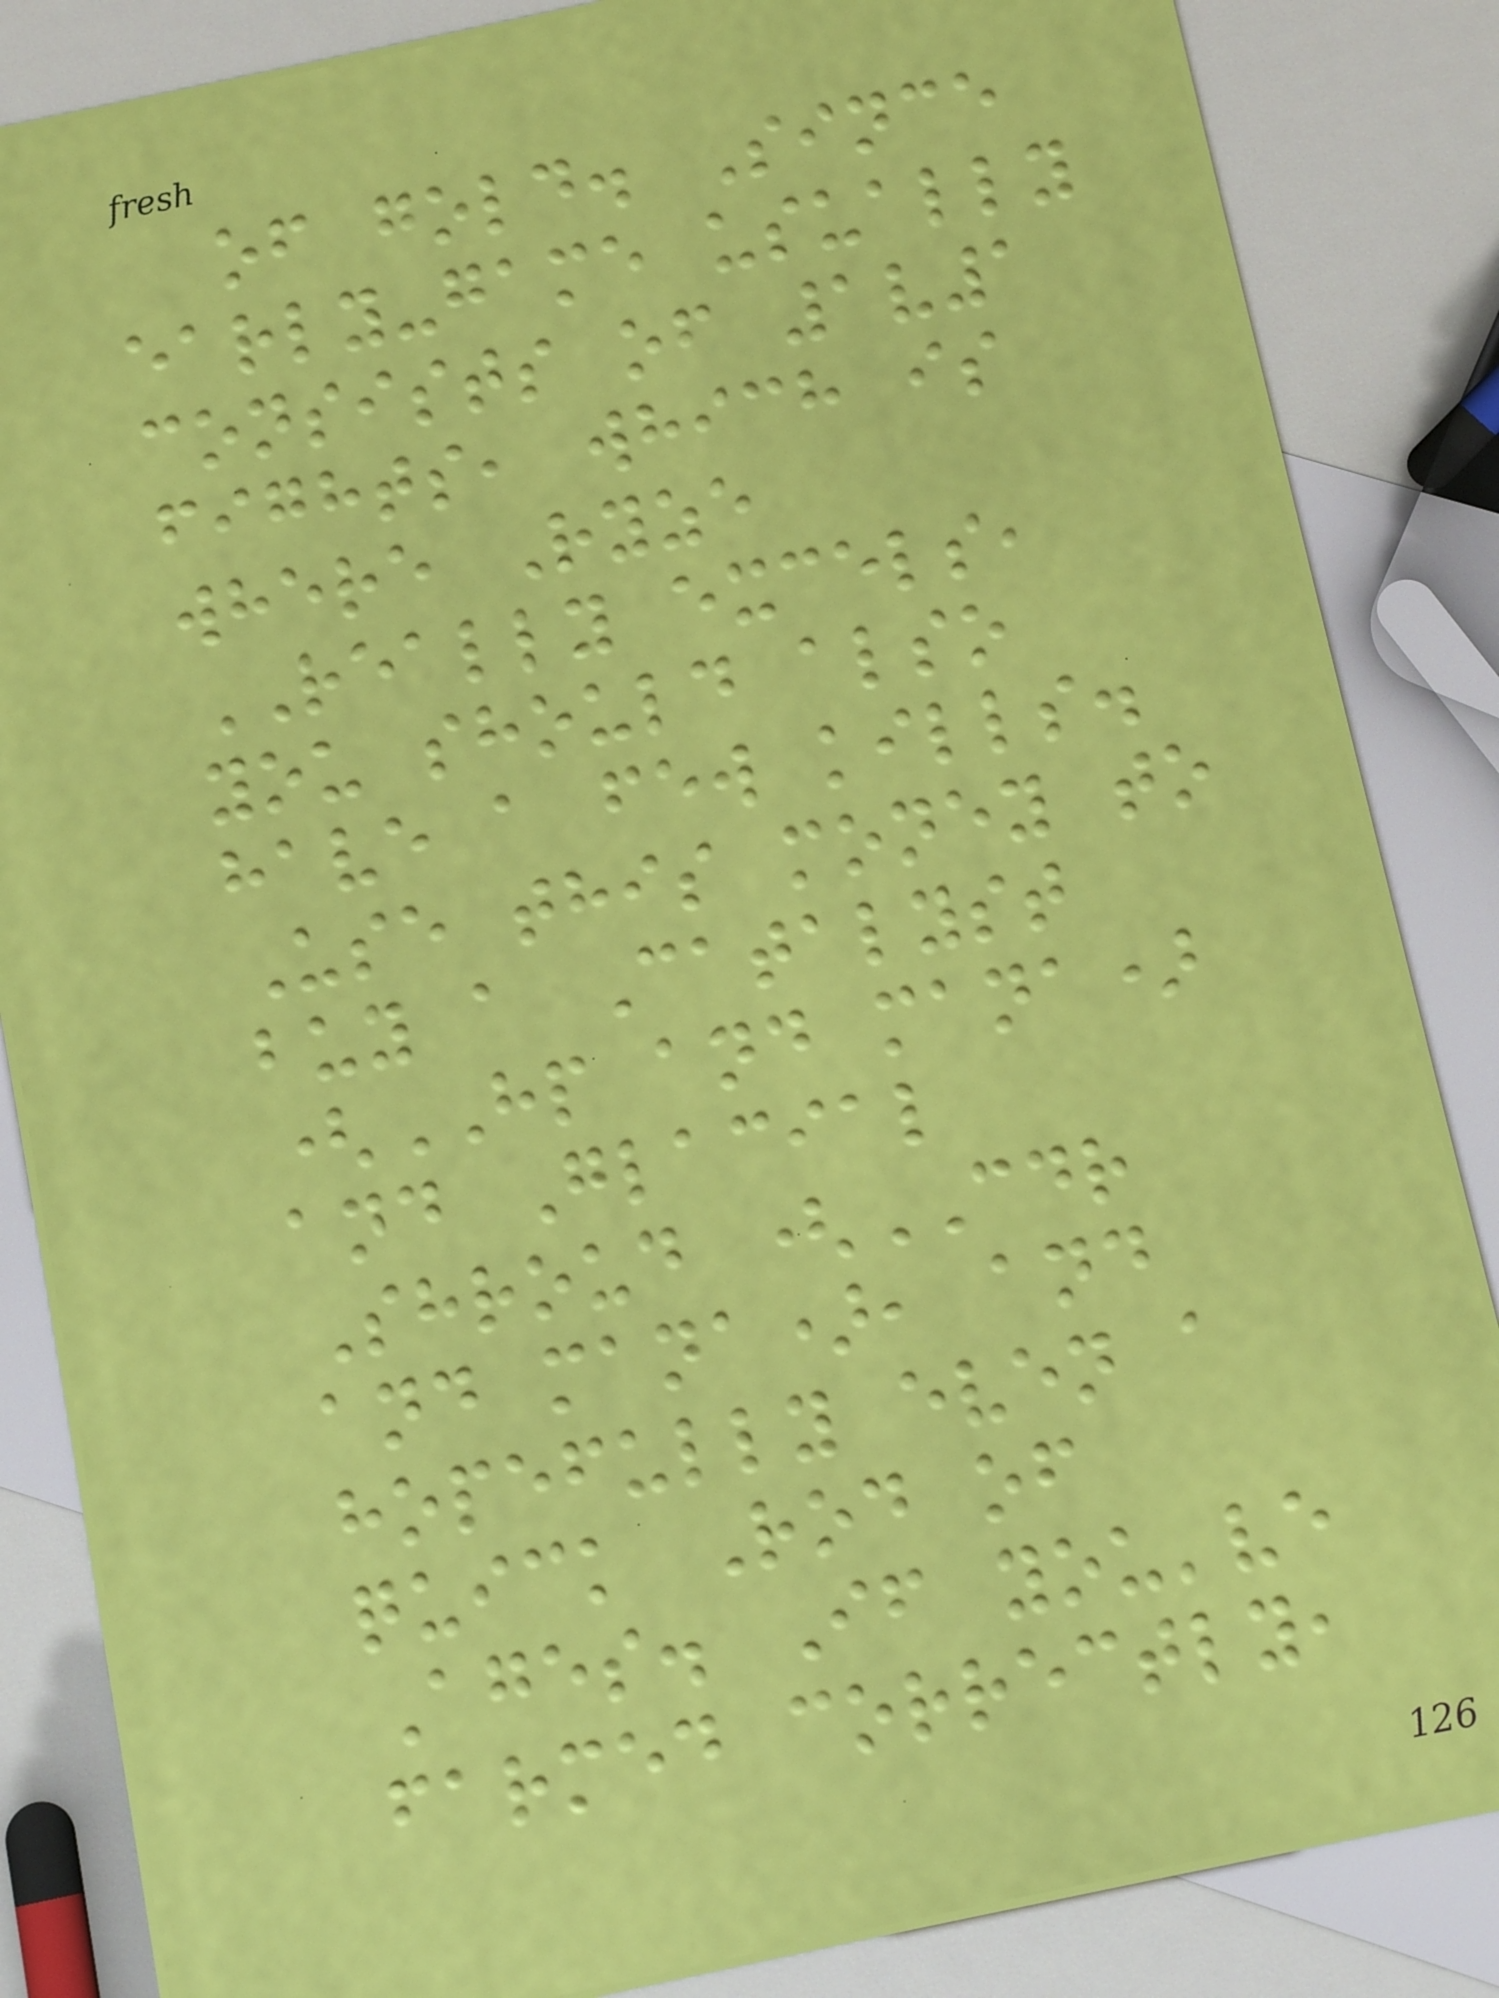of gold. Since
early-game usually
consists of 1v1
fights, which is
where Ryze
REALLY excels,
you should also
have a few kills.
Use this money to
buy a Catalyst
(HP and mana)
and Glacial
Shroud (CDR
and mana), and
hopefully even a
quick Rod of
Ages. If you've
farmed correctly,
